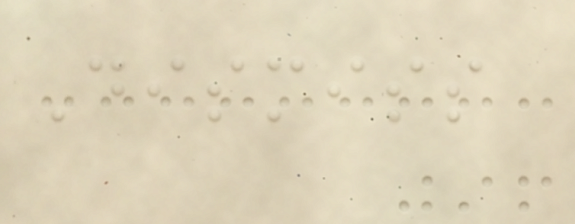Dismiss
